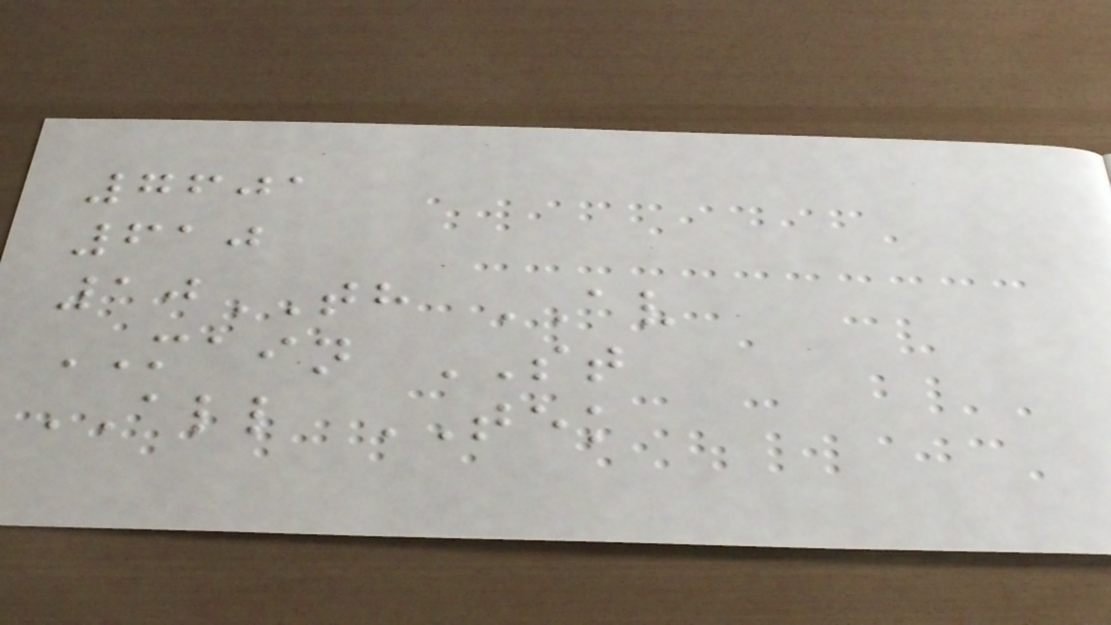7601
610
10TH AV
MAIN ST
ALL TEK
